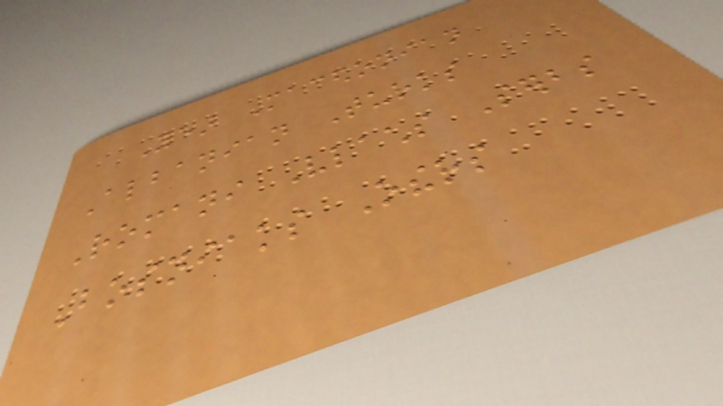Year Macedonian
Albanian Turks
Romani Vlachs Serbs
Bosniaks Others
